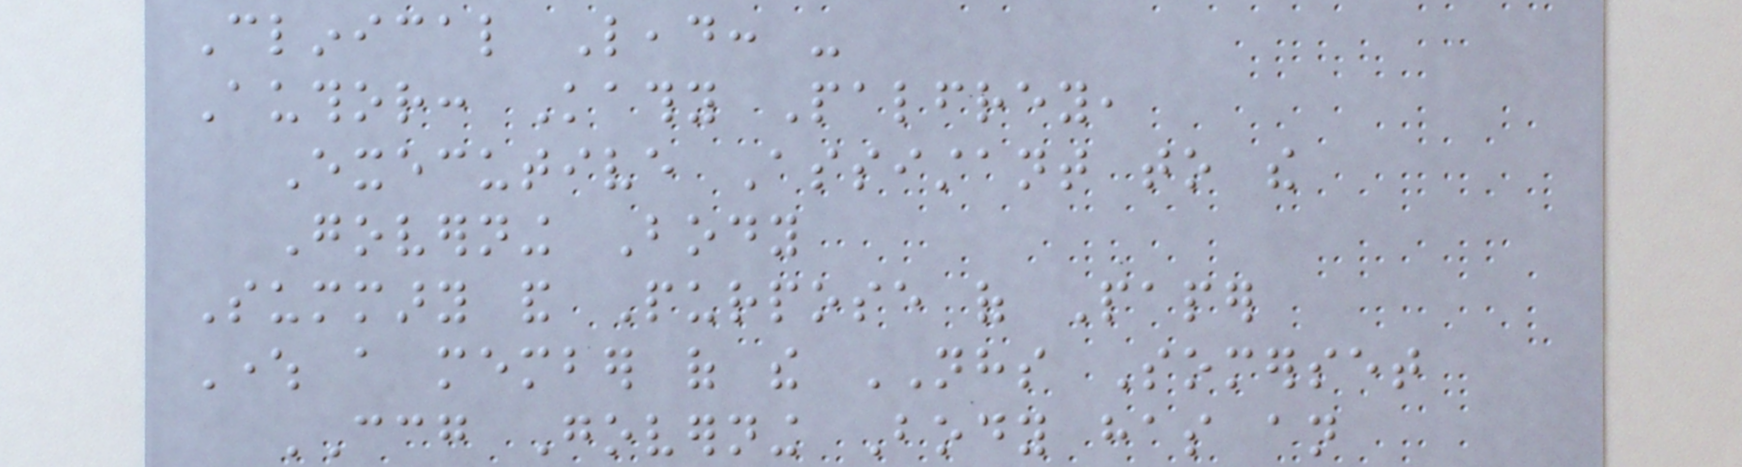Clinical Lead: -
Author: Kathy Palfrey,
Executive Assistant to the
Governing Body
Summary and Purpose of Paper
Where a member of the NHS Somerset
CCG Governing Body has an
